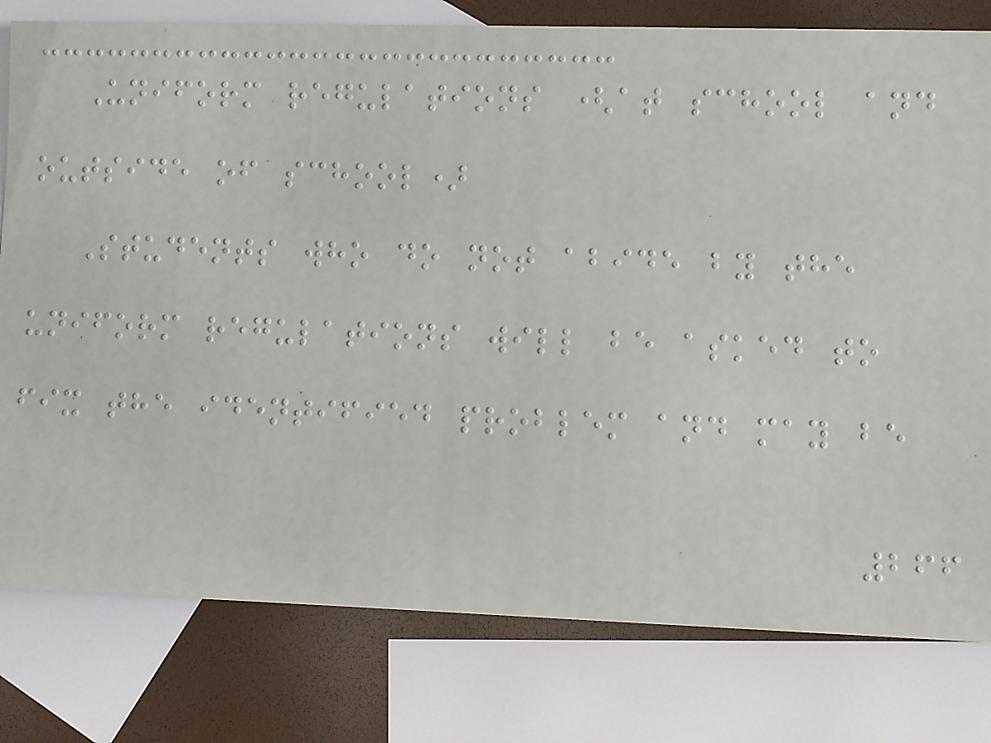Uniform regulations (at school and
outside of school)
Students who do not abide by the
uniform regulations will be asked to
fix the identified problem and may be
266
